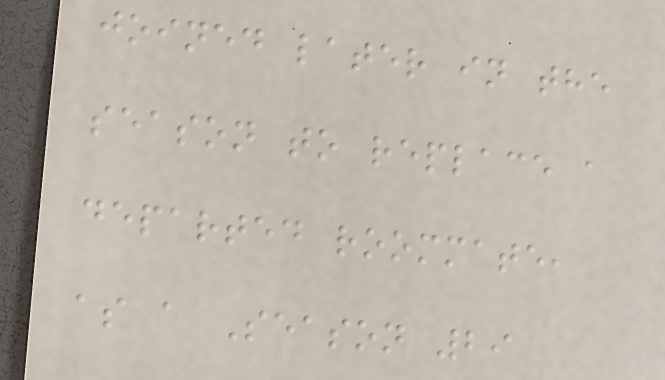joined later in the
season to replace a
departed roommate,
as a Season 29
